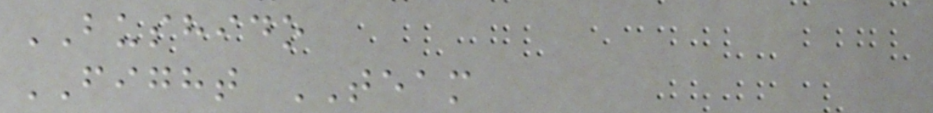BUSHIDO
FIGHT TEAM
